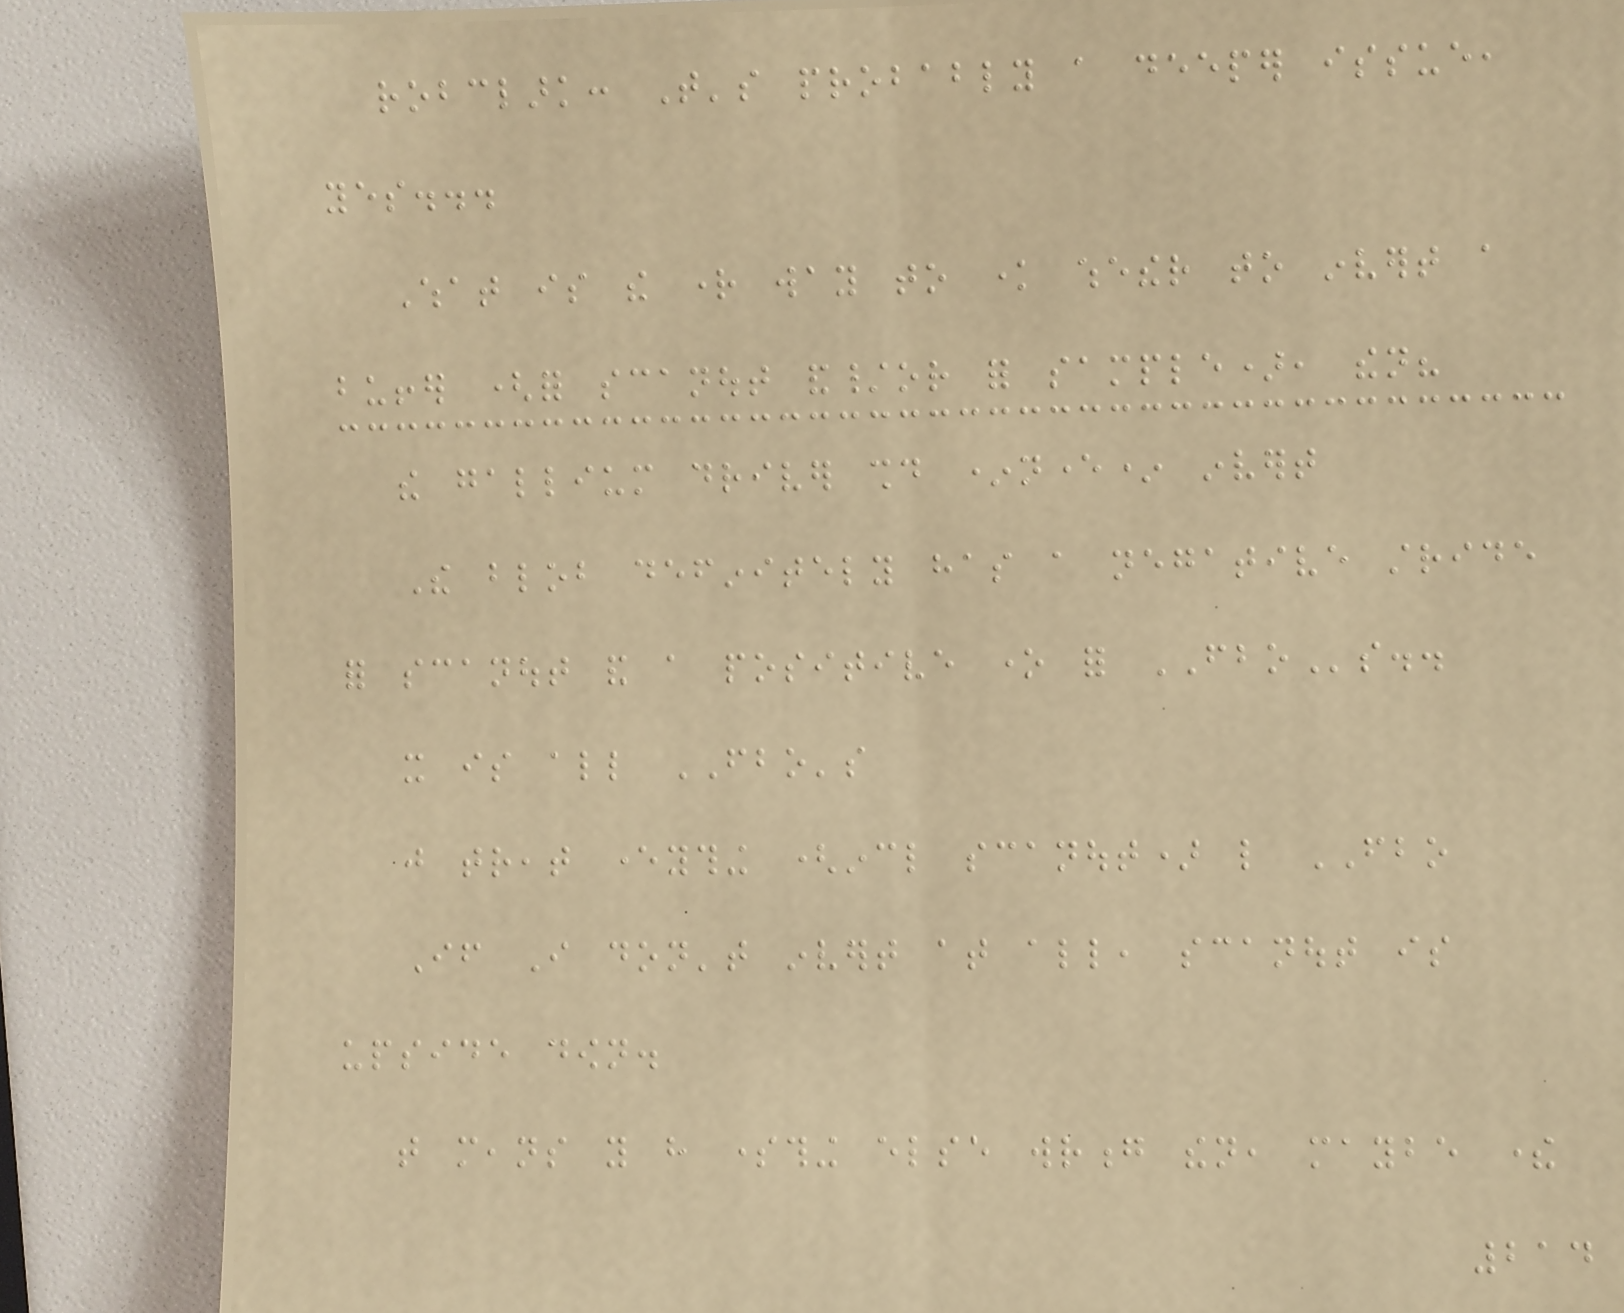robclark: That's probably a deeper issue,
yes...
What is the right way to know whether to invert a
buffer (for scanout and/or for sample), then?
the gallium driver should *never* invert
The blob definitely has a negative stride
for scanout and a positive one for FBOs..
it is all FBO's
just treat everything (incl scanout) like FBO
If I don't invert at all, scanout is
upside down.
that means you have something else wrong then, maybe there
214
